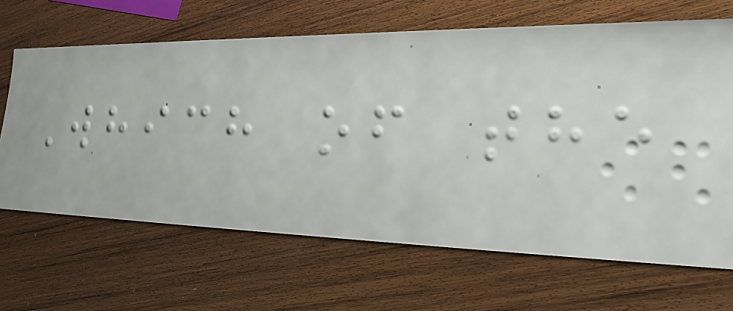Which of the
